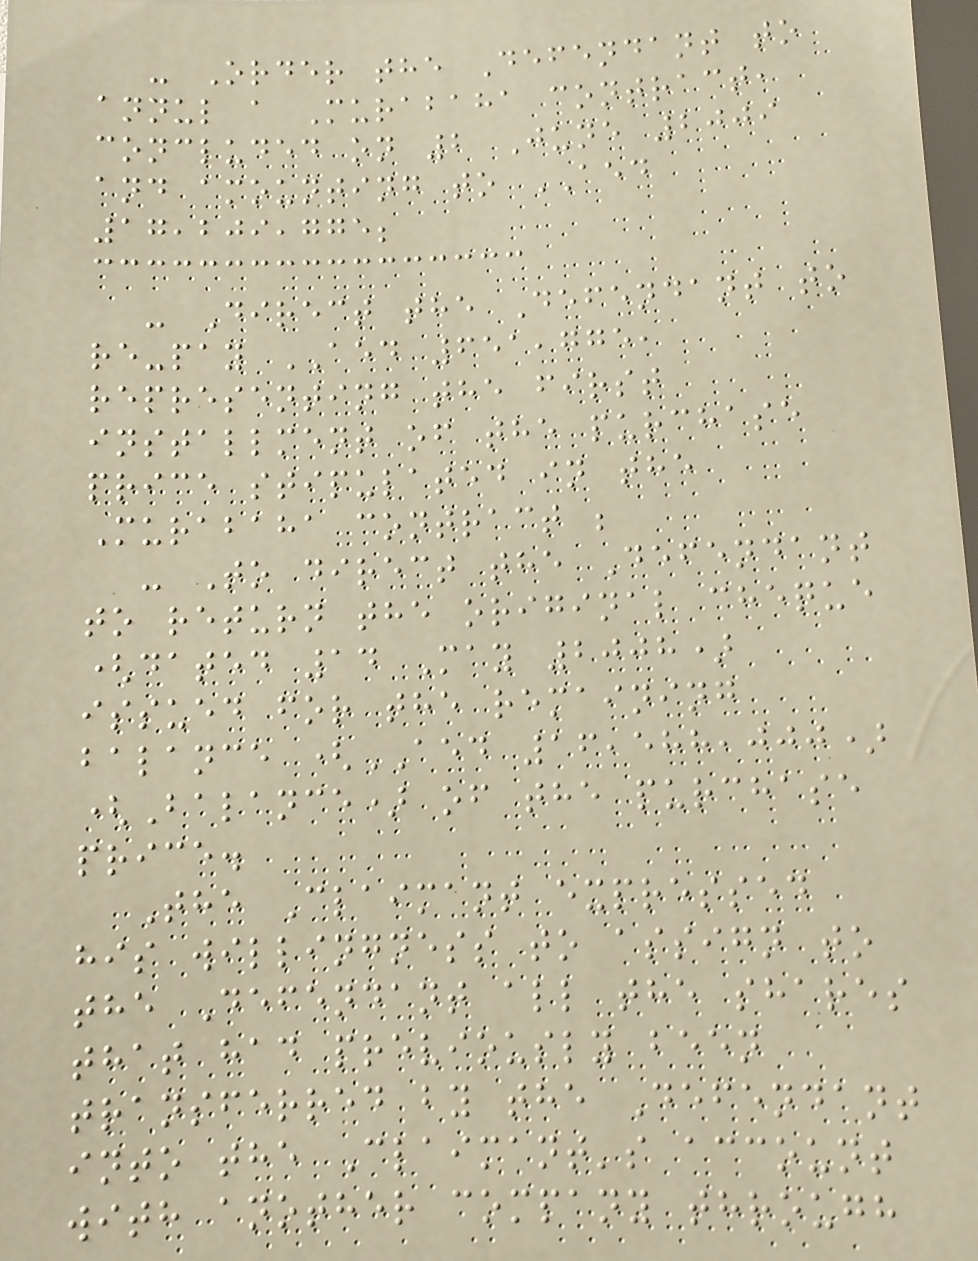- Order the Defendant to
annul a Murabaha contract,
concluded on 2 June 2009
and amounting to AED
17,209,775;
- Direct the Defendant to
re-pay AED 651,775,
representing the first
installment of the purchase
price stipulated in the
Murabaha contract ;
- To direct the Defendant
to return the original cheque
(dated 14 May 2008)
issued for the remaining
balance (AED 16,588,000)
(Balance) of the purchase
price.
The Claimant expressed
his willingness to assign to
the Defendant all the shares
that had previously been
transferred by the Defendant
into the Claimant's account
with another company through
